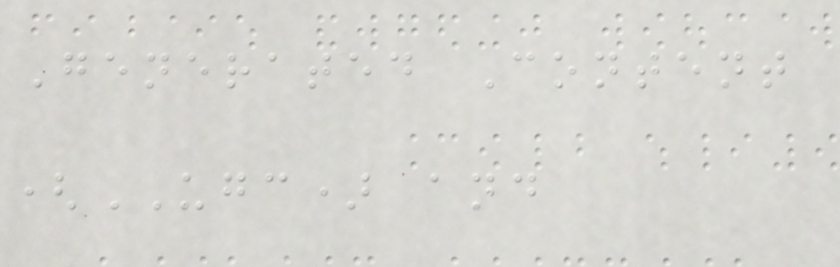Generated Content
(UGC) and
